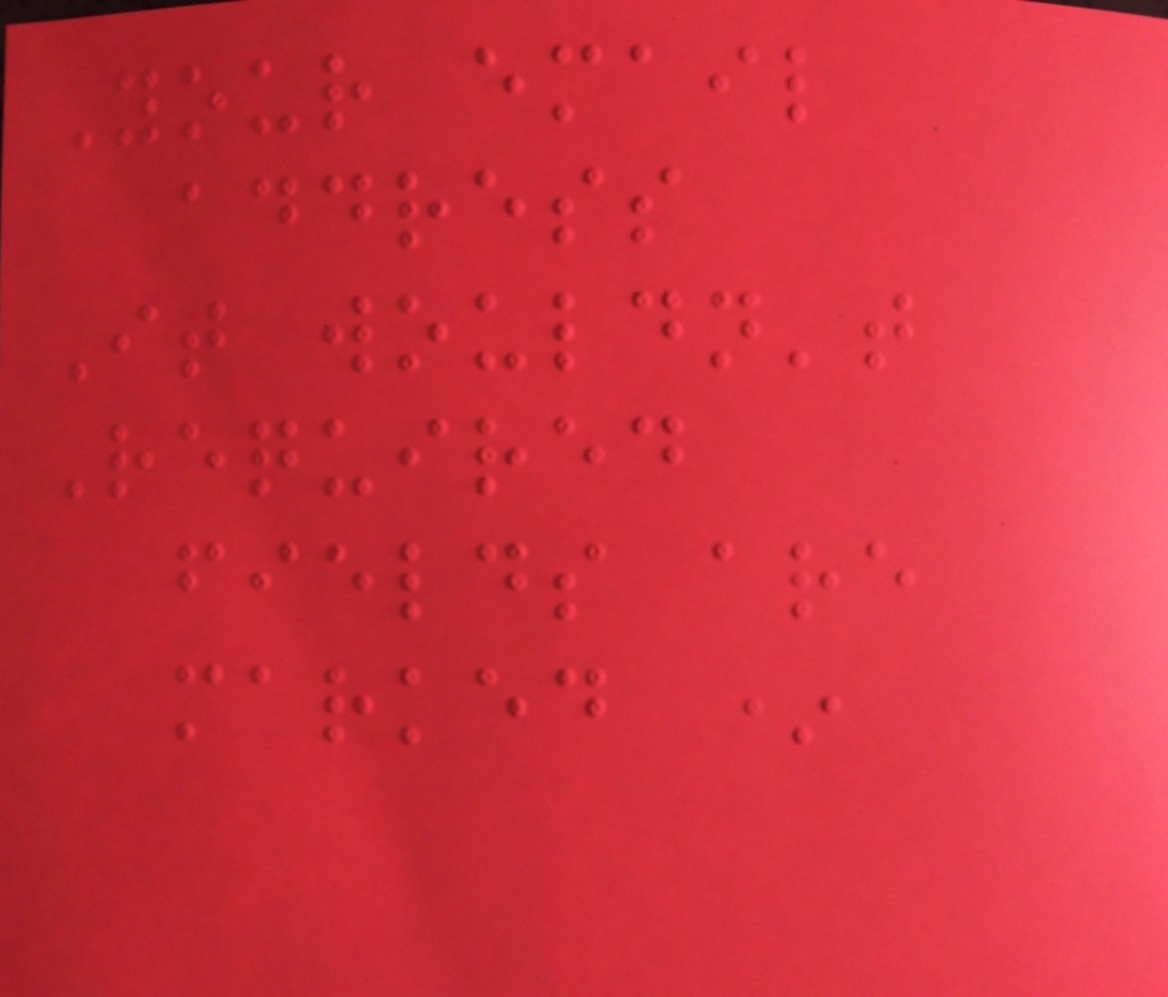Your email
address
It wouldn't
Required
fields are
marked *
